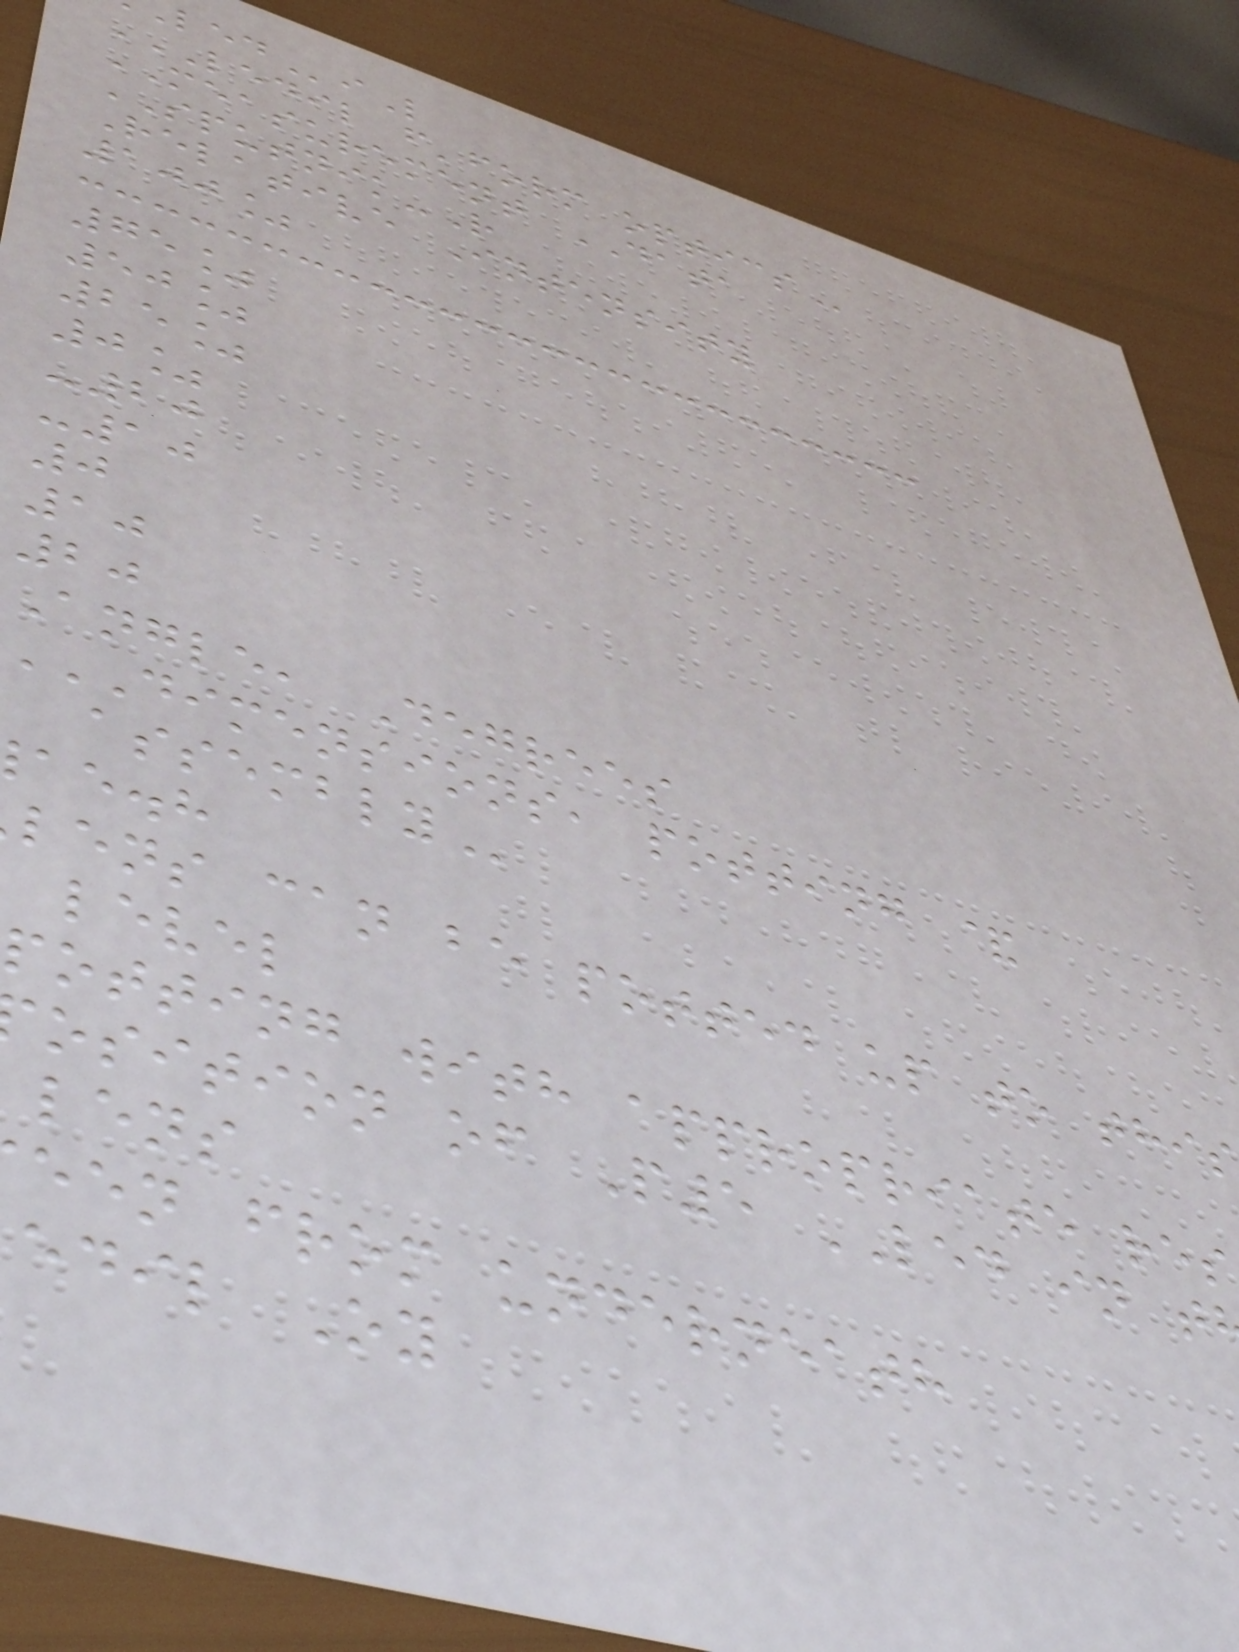LEDIL F'FORM OPTICS
MEASUREMENT DATA
SPUTNIK-R
Relative Intensity
100%
75%
50%
25%
0%
-20
-10
0
10
20
Angle, Degrees
DIMENSIONS, potting &
ae.h
lens can be potted up to thi
level
potting with appropriate res
osition of P5 LED in t
lens
een from underneath
edil Oy
